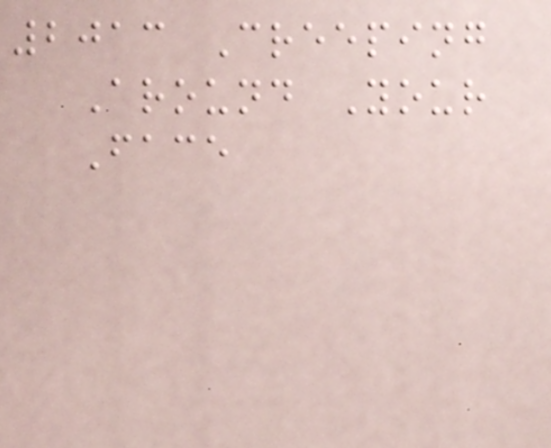2013 Creeping
Around Your
Face
